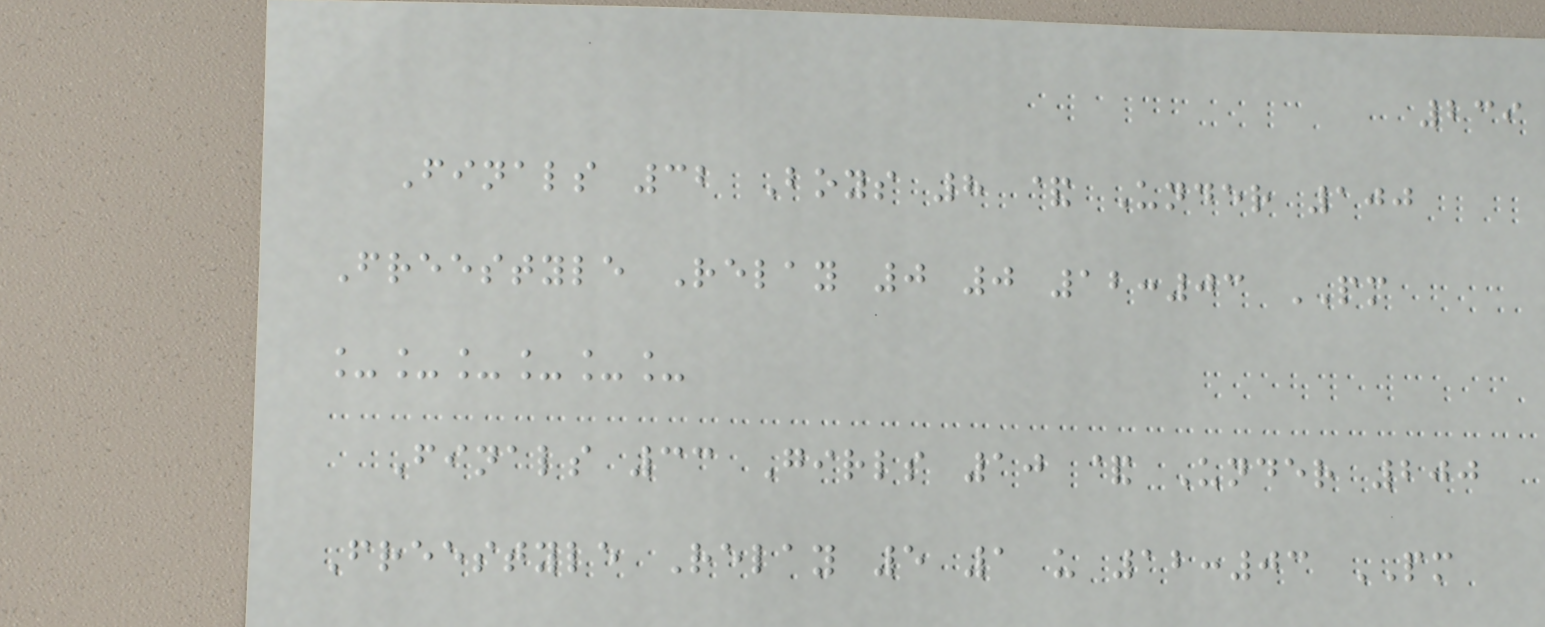239
Finals 32 Boys 8 & Under 100
Freestyle Relay 0 0 12:03 PM
______
Finals 33 Girls 10 & Under 200
Freestyle Relay 5 1 u 12:03 PM
